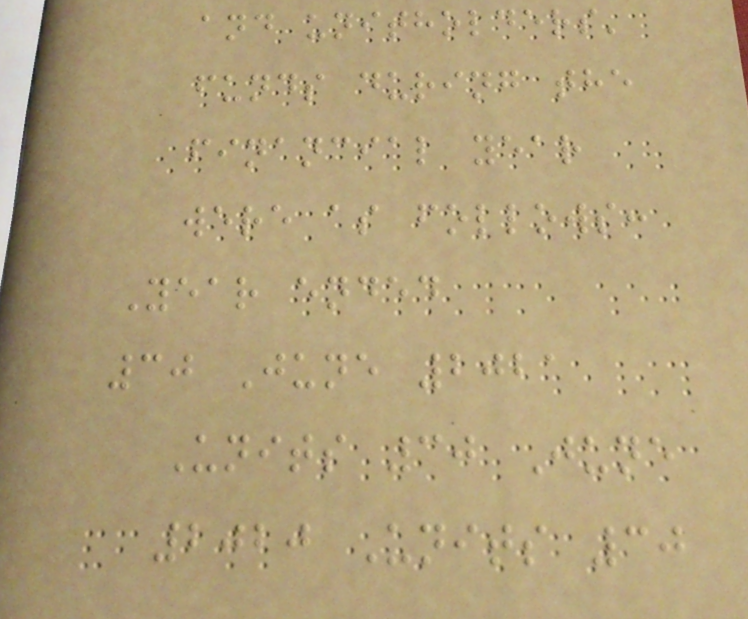and unitholders'
funds during the
financial year
were as follows:
Year ended
30 June 2021
Units 30 June
2020 Units 30
